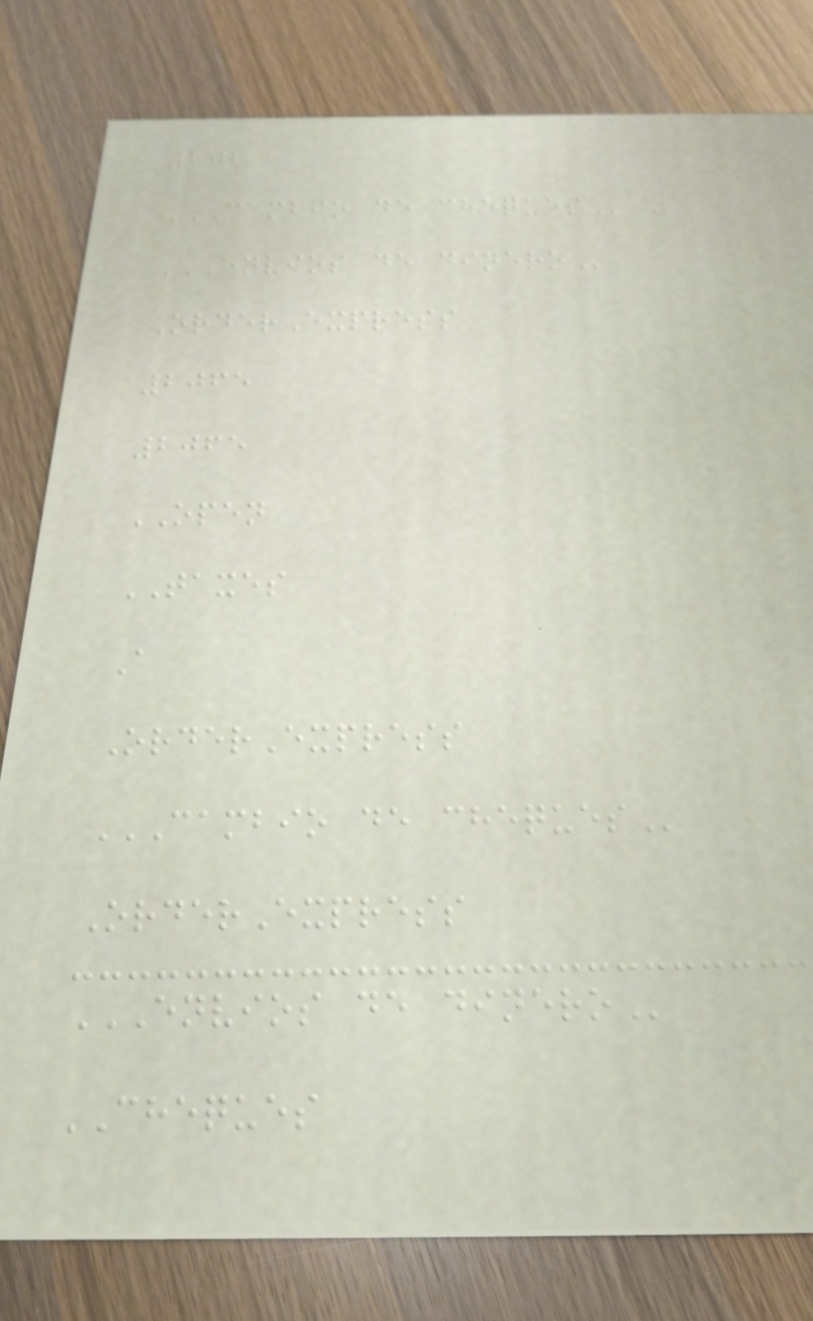202
CAMBIO DE CHEQUES 1
ENVIOS DE DINERO
OrderExpress
2065
2065
OPEN
TAXES
A
OrderExpress
CAMBIO DE CHEQUES
OrderExpress
ENVIOS DE DINERO
CHEQUES
